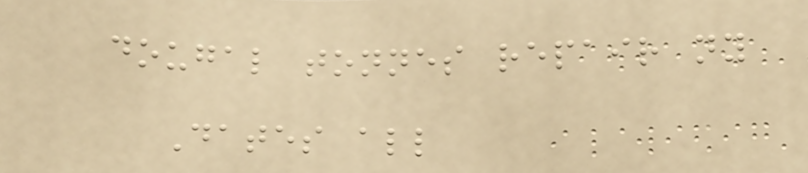dougal tonnes repair ny
Dates all
